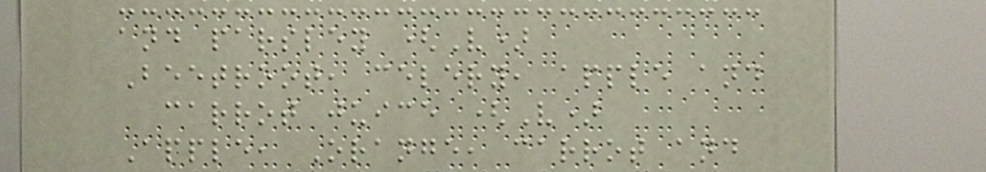and parsley (V)
Beetroot, celery, apple and
carrot juice (V)
Apple, Orange, carrot and
